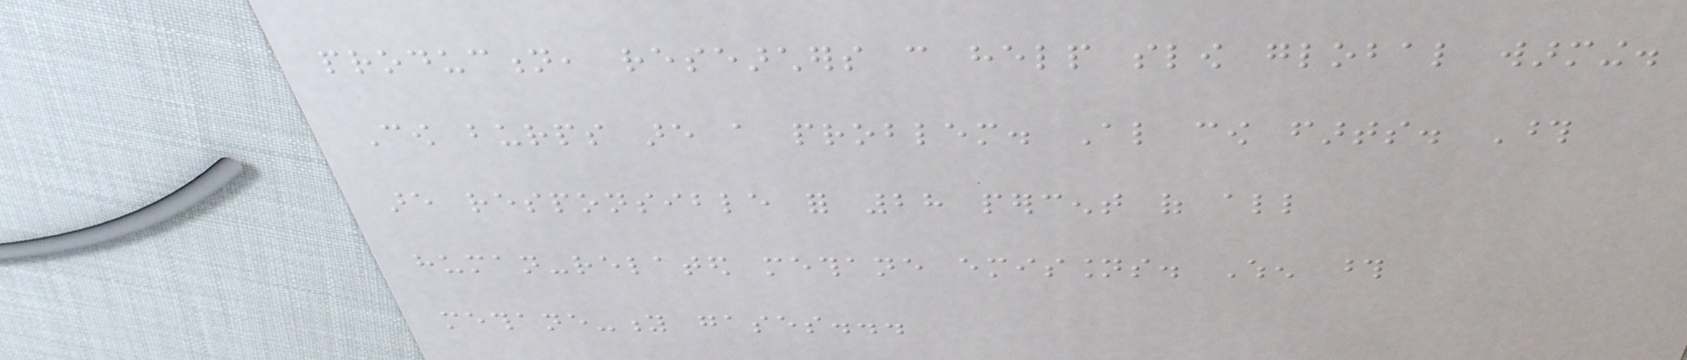production, researchers can help slow global warming.
Cow burps are a problem. Also cow farts. Those
are responsible for 28 percent of all
human-related methane emissions. When those
methane-y gases...
